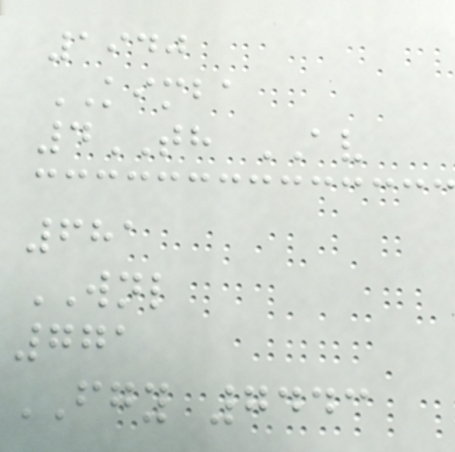1940
KIMBA
4TH AV
681
WNL
771
FGY 7443
